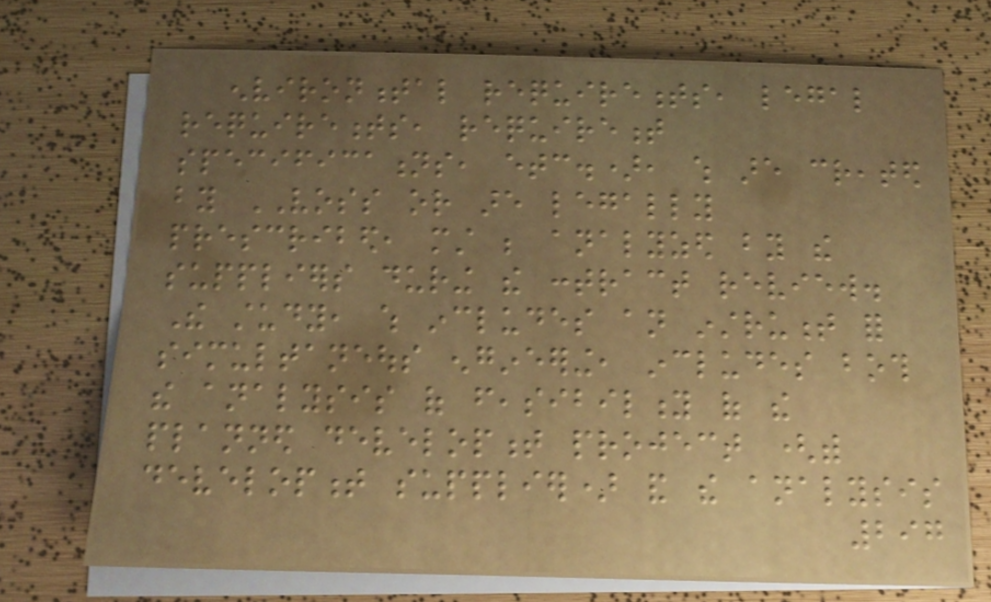environmental requirements, legal
requirements, requirement
specifications, etc.), which are created
by VOSS or are legally
prescribed, must be analyzed by the
suppliers during the contract review.
The study, which includes an instrument for
simultaneous engineering, includes both
the analysis of feasibility of the
planned development project (with
development supplier) and the analysis
297
